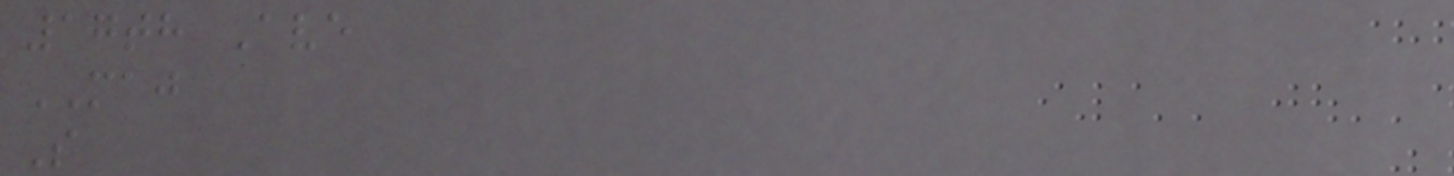17th Ave
MAJ
S
